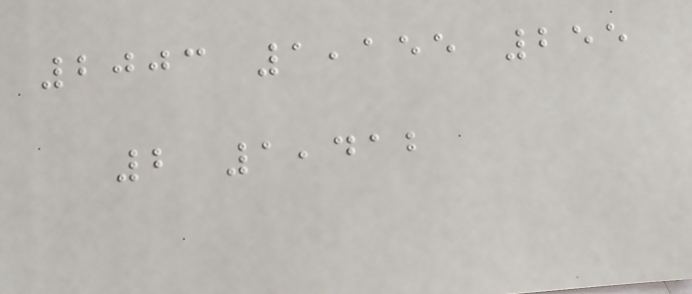2003 1,155 255
2 1,412
